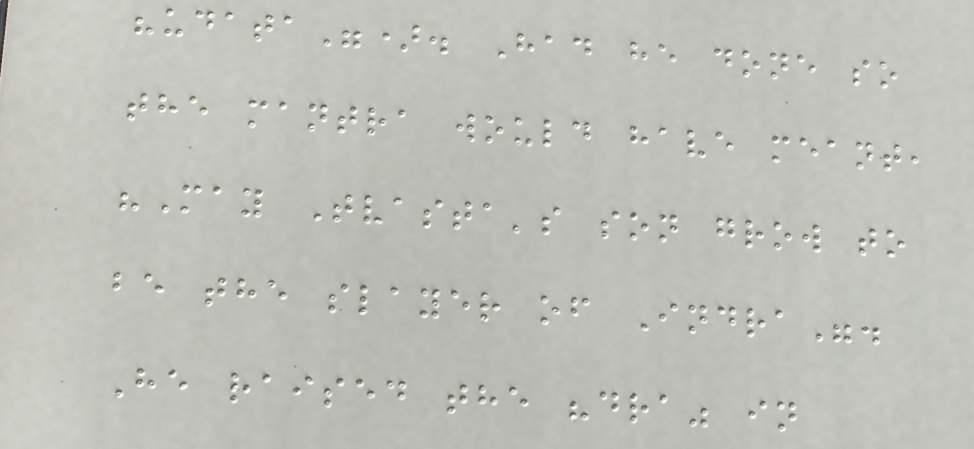"udata"). Had he done so
the mantra would have meant,
"May Tvasta's son grow to
be the slayer of Indra".
He raised the "dra" in
